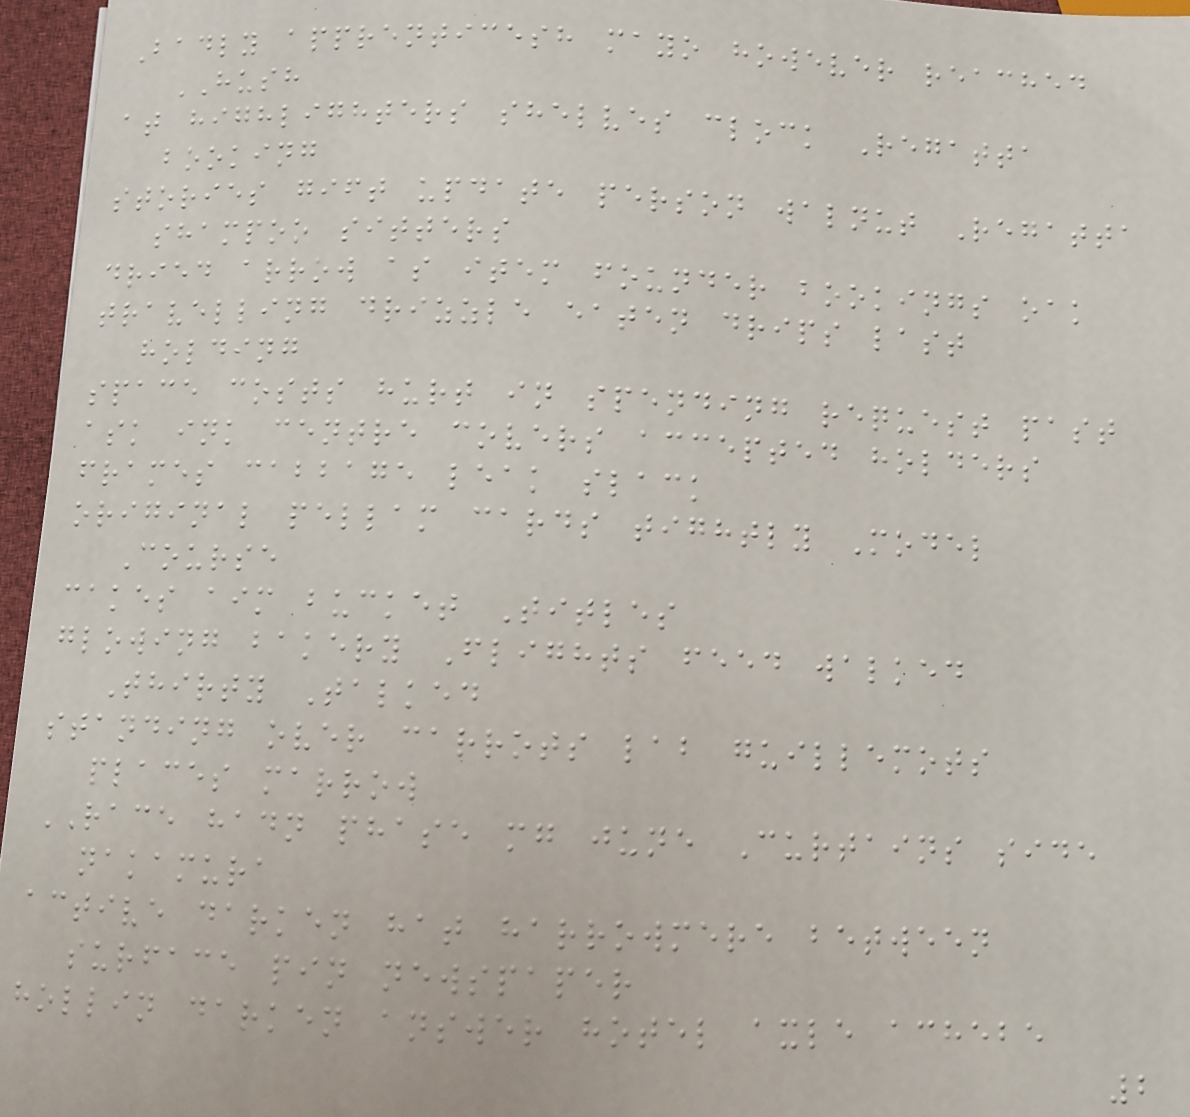Badly apprenticesh mayo however reached
HUSH
at highlighters shelves clock Regatta
booking
stories gift update person walnut Regatta
shampoo sitters
dried arrow as item founder bookings oak
travelling drizzle eaten drips last
holding
space costs hurt in spending request past
ask ink centre covers accepted holders
frames cabbage leak slack
original pellam cards tightly Model
Course
cakes aim bucket Titles
glowing bakery Flights feed walked
Thirty Talked
standing over carrots lab guillemots
places marrow
RACE hadn phase mg june Curtains side
nakamura
active darken hat harrowmere between
surface pin newspaper
hollin darken answer hotel axle achebe
2
